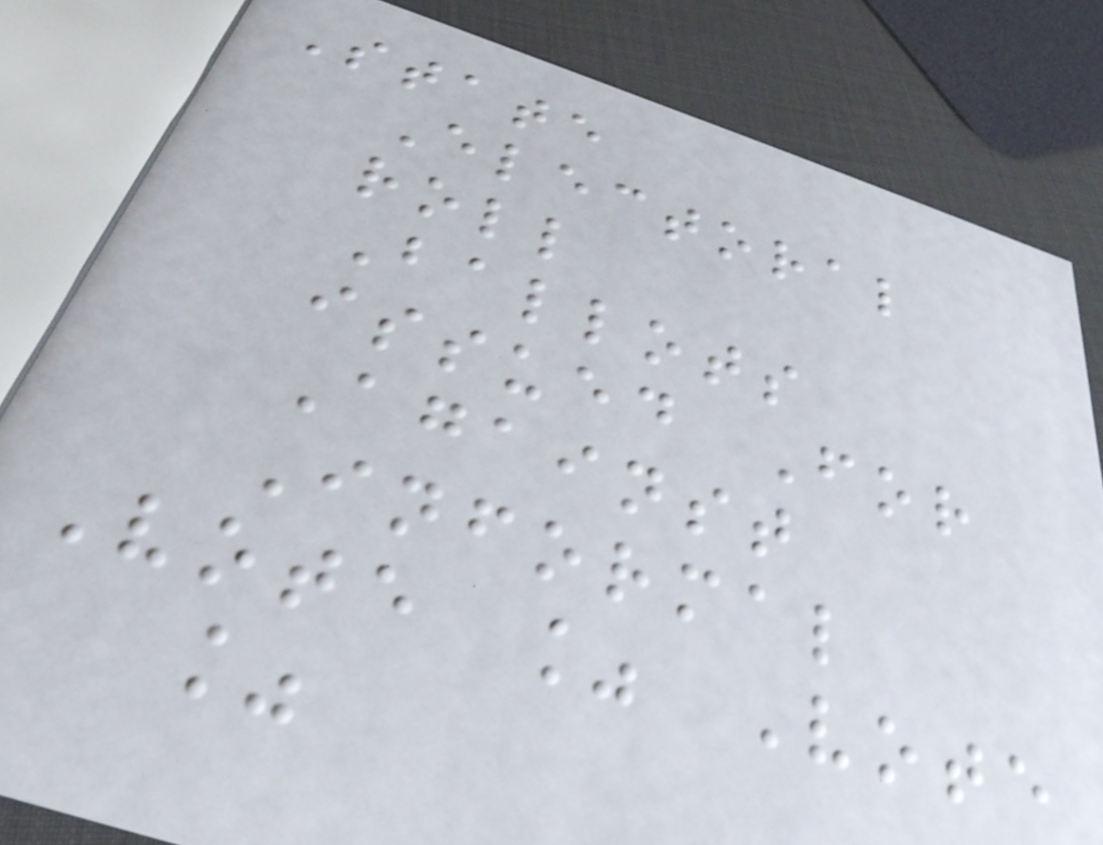State
Electoral
roll
Ballots
issued For
Against
Informal
Vote % Vote
%
